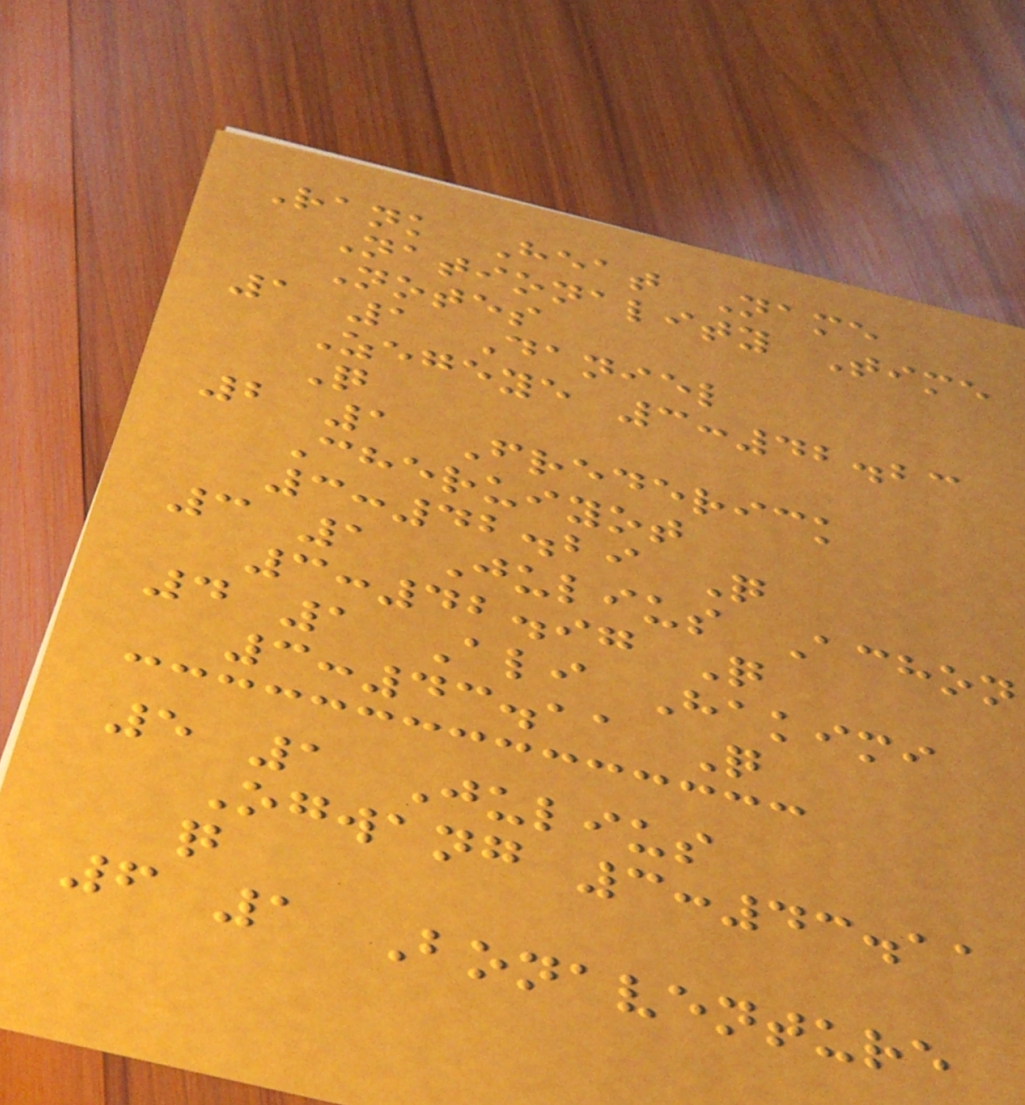Rank Heat Name
Nationality Time
Notes
1 1 Daniel
Zegeye 3:42.23
Q
2 1 Frederick
Cheruiyot
3:42.29 Q
3 1 Julius Achon
3:42.97 Q
4 1 Ali Hakimi
3:43.11 Q
5 1 Julius
Ogwang 3:43.11
q
6 1 Bonaventure
